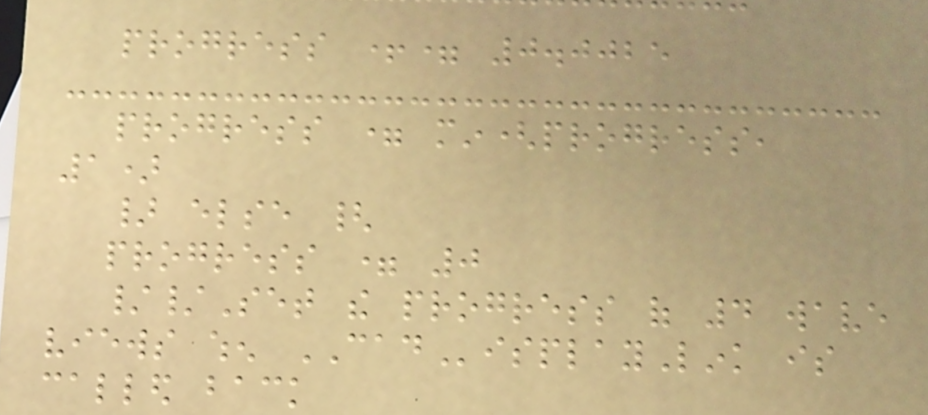progress += 0.0025
progress = min(progress,
1)
} else {
progress = 0
//Set the progress of 4 wave
views when CADisplayLink is
called back
